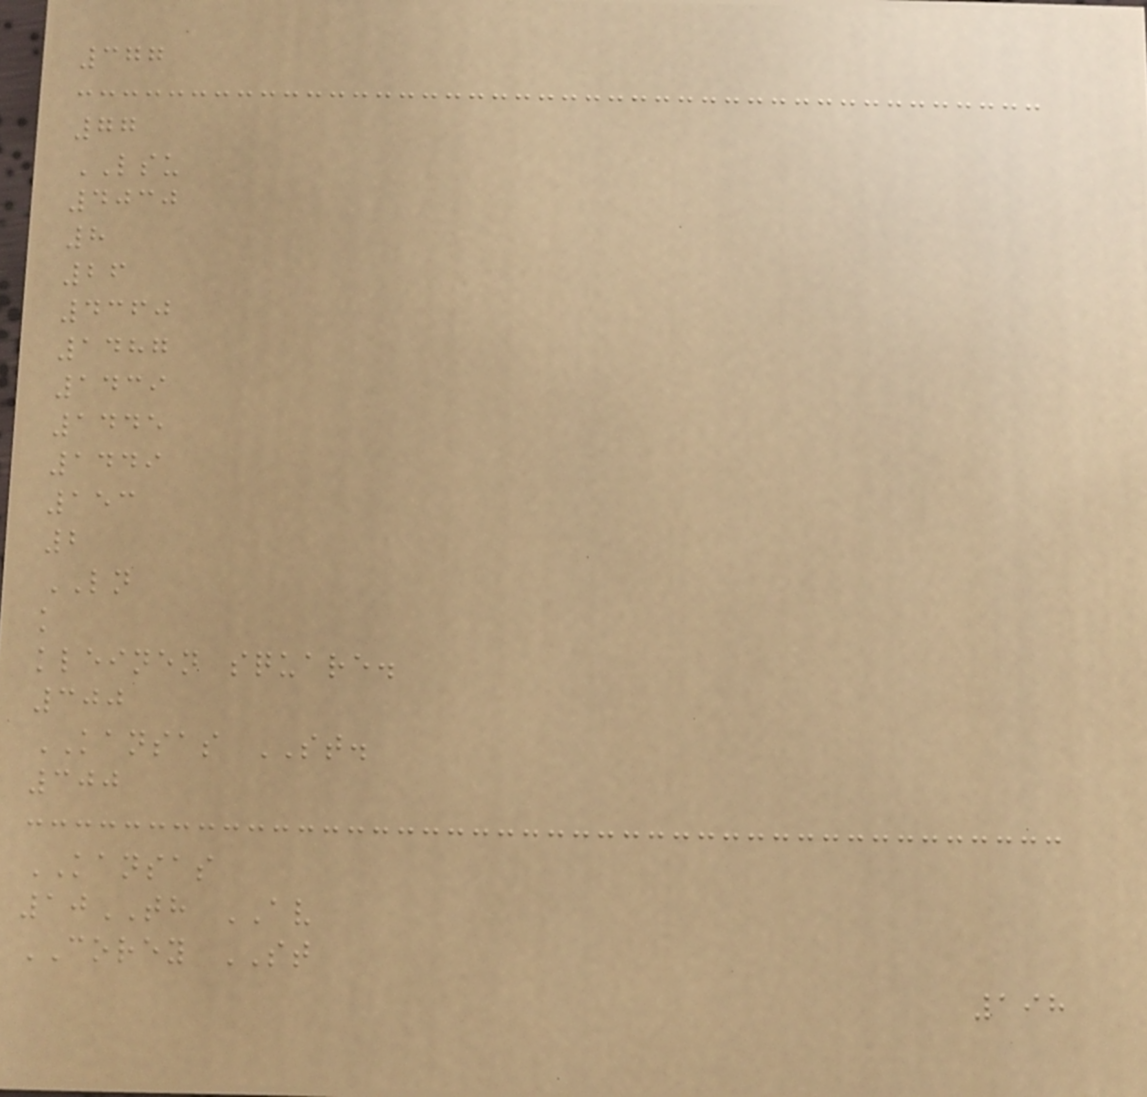377
77
LSU
4030
8
26
4360
1487
1439
1445
1449
153
2
LN
k
kleinen square.
300
KANSAS ST.
300
KANSAS
10TH AV
COREY ST
198
